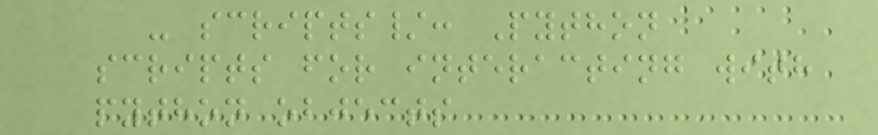- scripts/: Python
scripts for interacting with
python objects
